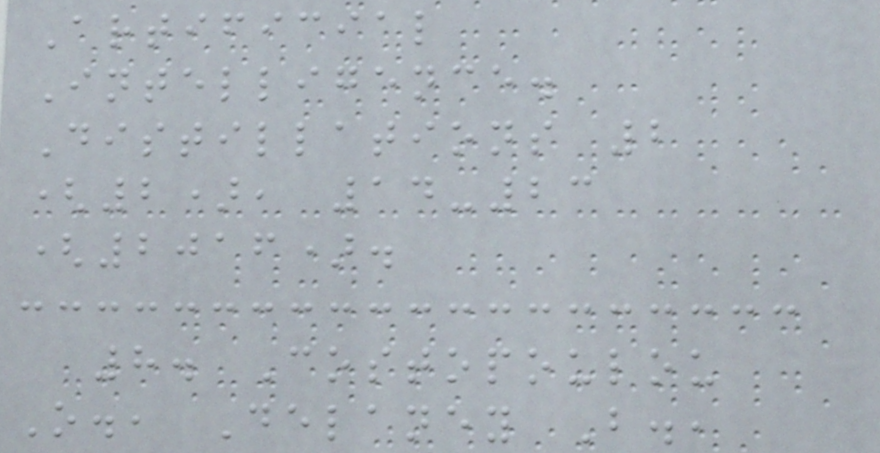Artificial
Intelligence.
Distillations 2
(2), 14-23
(2016).
8. Costopoulou
O., Delaney B.,
